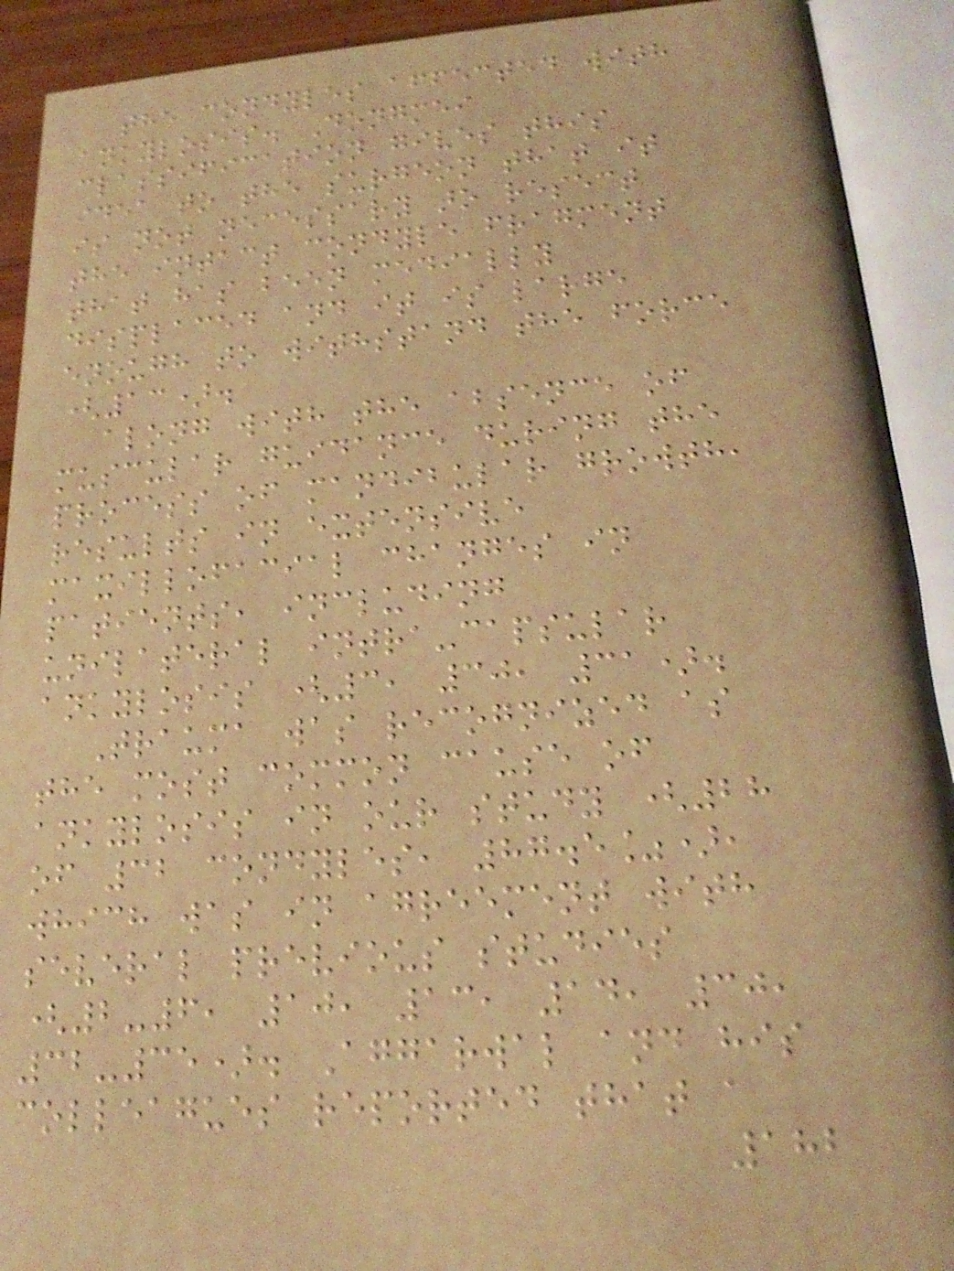the condyles affected with
ankylosis. Dongmei
classification gives this
idea to the surgeon that it
is not necessary to resect
the intact condyle fragment
that has been medially
displaced and it is large
enough to withstand the force
(13).
along with the absence of
muscular guidance during the
process of mandibular growth,
results in extensive
maxillofacial changes in
patients, including
unilateral intra-capsular
ankylosis (3, 30, 31).
Trauma was recognized as
the most common cause of
ankylosis in our study (28
of 32 condyles, 87.5%),
which was in agreement with
several previous studies
(2-6, 10, 13, 14, 30,
32-35). Aggarwal and his
colleagues reported that a
182
